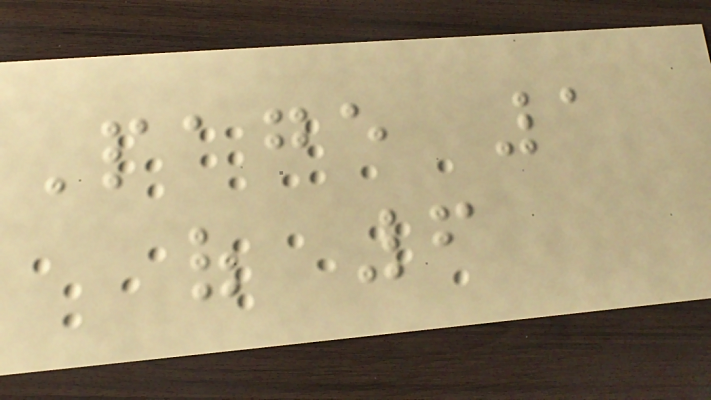Page 1
of 6
